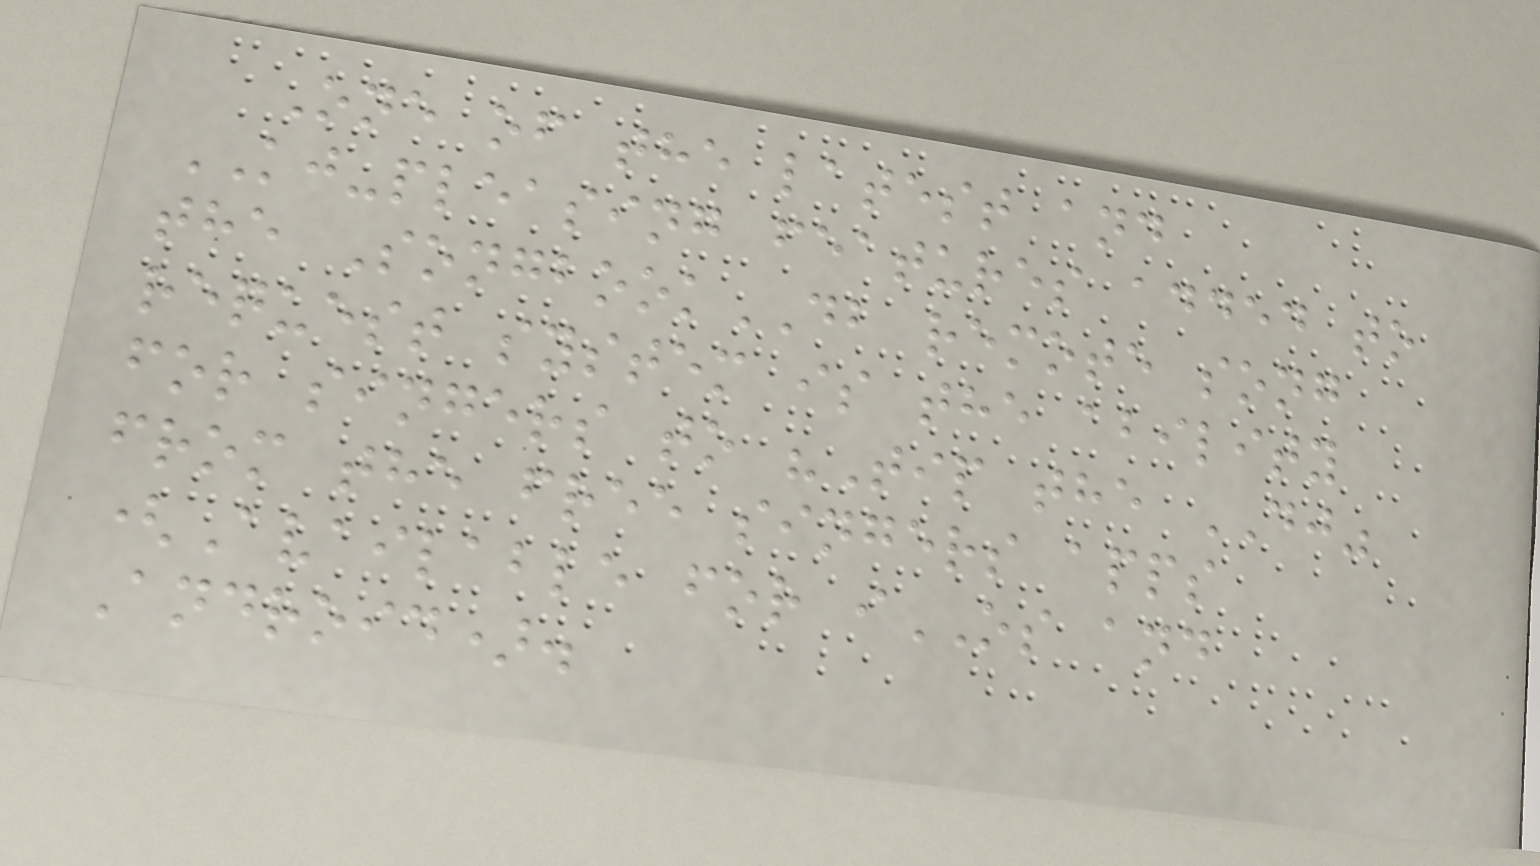One of the latest and
KJ-pleasing features added to
the SongbookDB remote song
request system is the ability
for singers to "Tip the DJ"
from the free singers apps
(Available for iOS and
Android).
